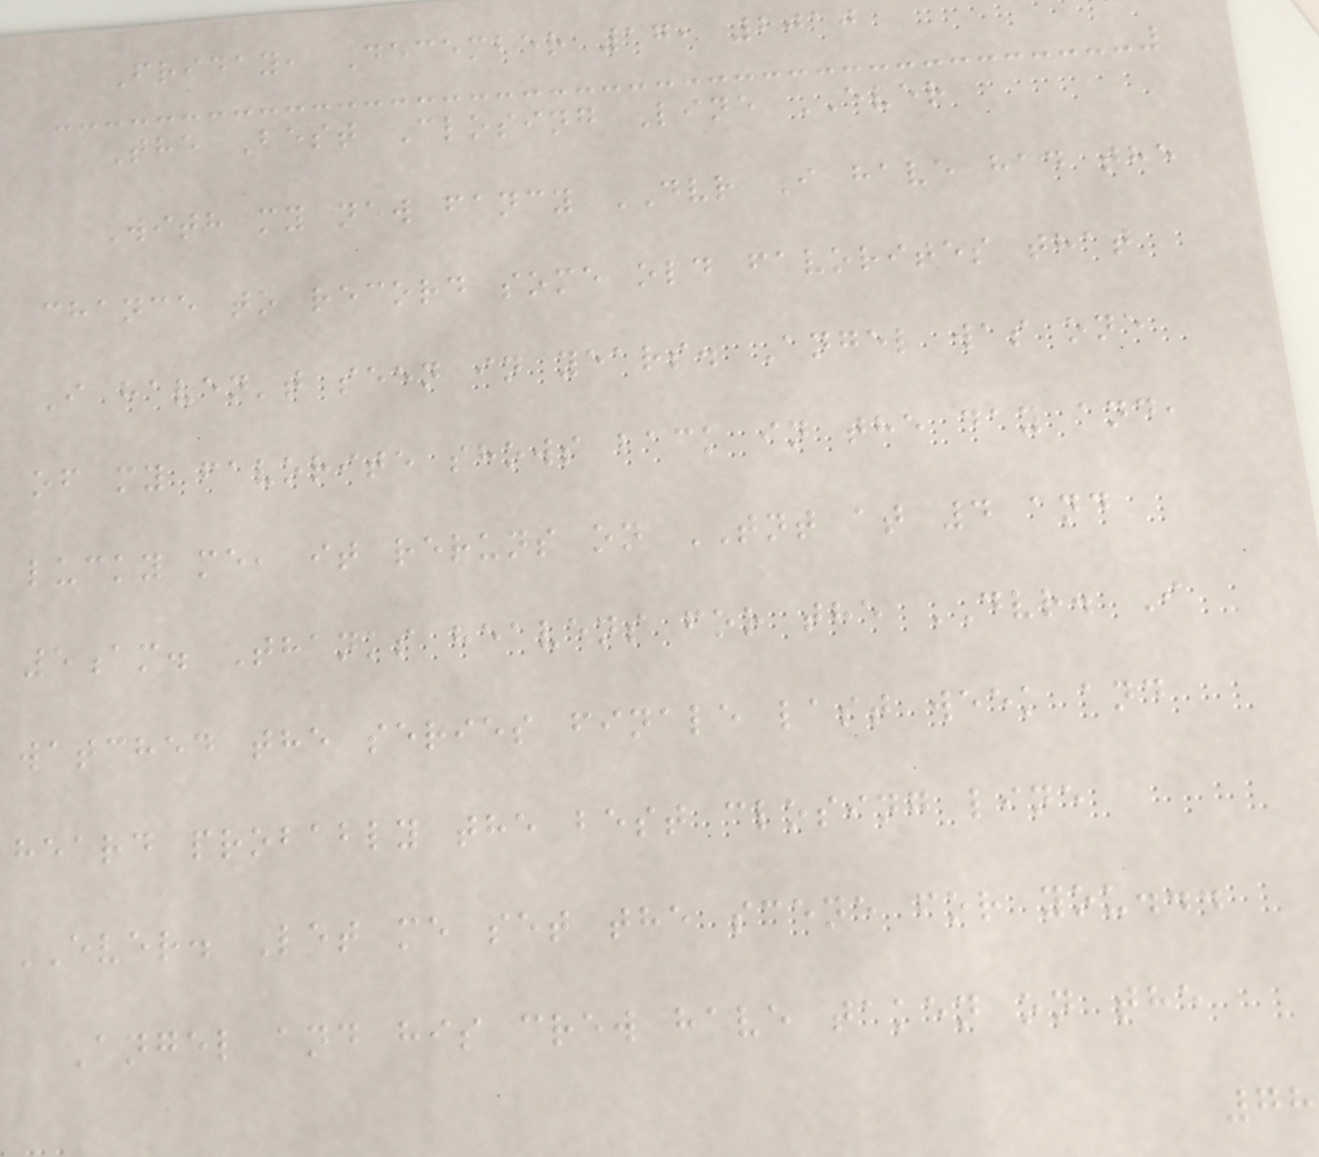Friday, December 17, 2010
The Best Closing Line EVER
With my new fancy DVR I have had the
chance to record some old favorites that
I haven't seen in years. Angel was one
of my favorite shows back in the day and,
lucky me, it reruns on TNT at 4 and
5am. Thanks heavens for the DVR. I
watched the series finale last week and
heard probably the best closing line
EVER. Let me set the scene for you...
Angel and his crew have taken on the
78
